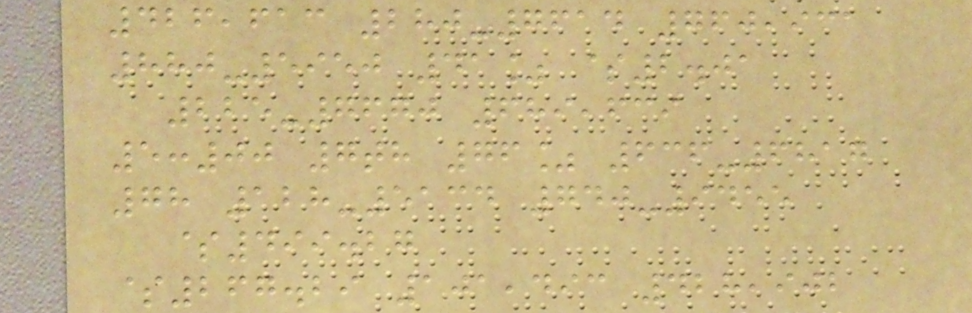426,613 280-7614 760,931
880-5950 41% $2.01
225-7670 689,639
5:00 7th 76% 636-6817
78 128-5134 740-9455
$499.27
$267.29 101,493 428,902
